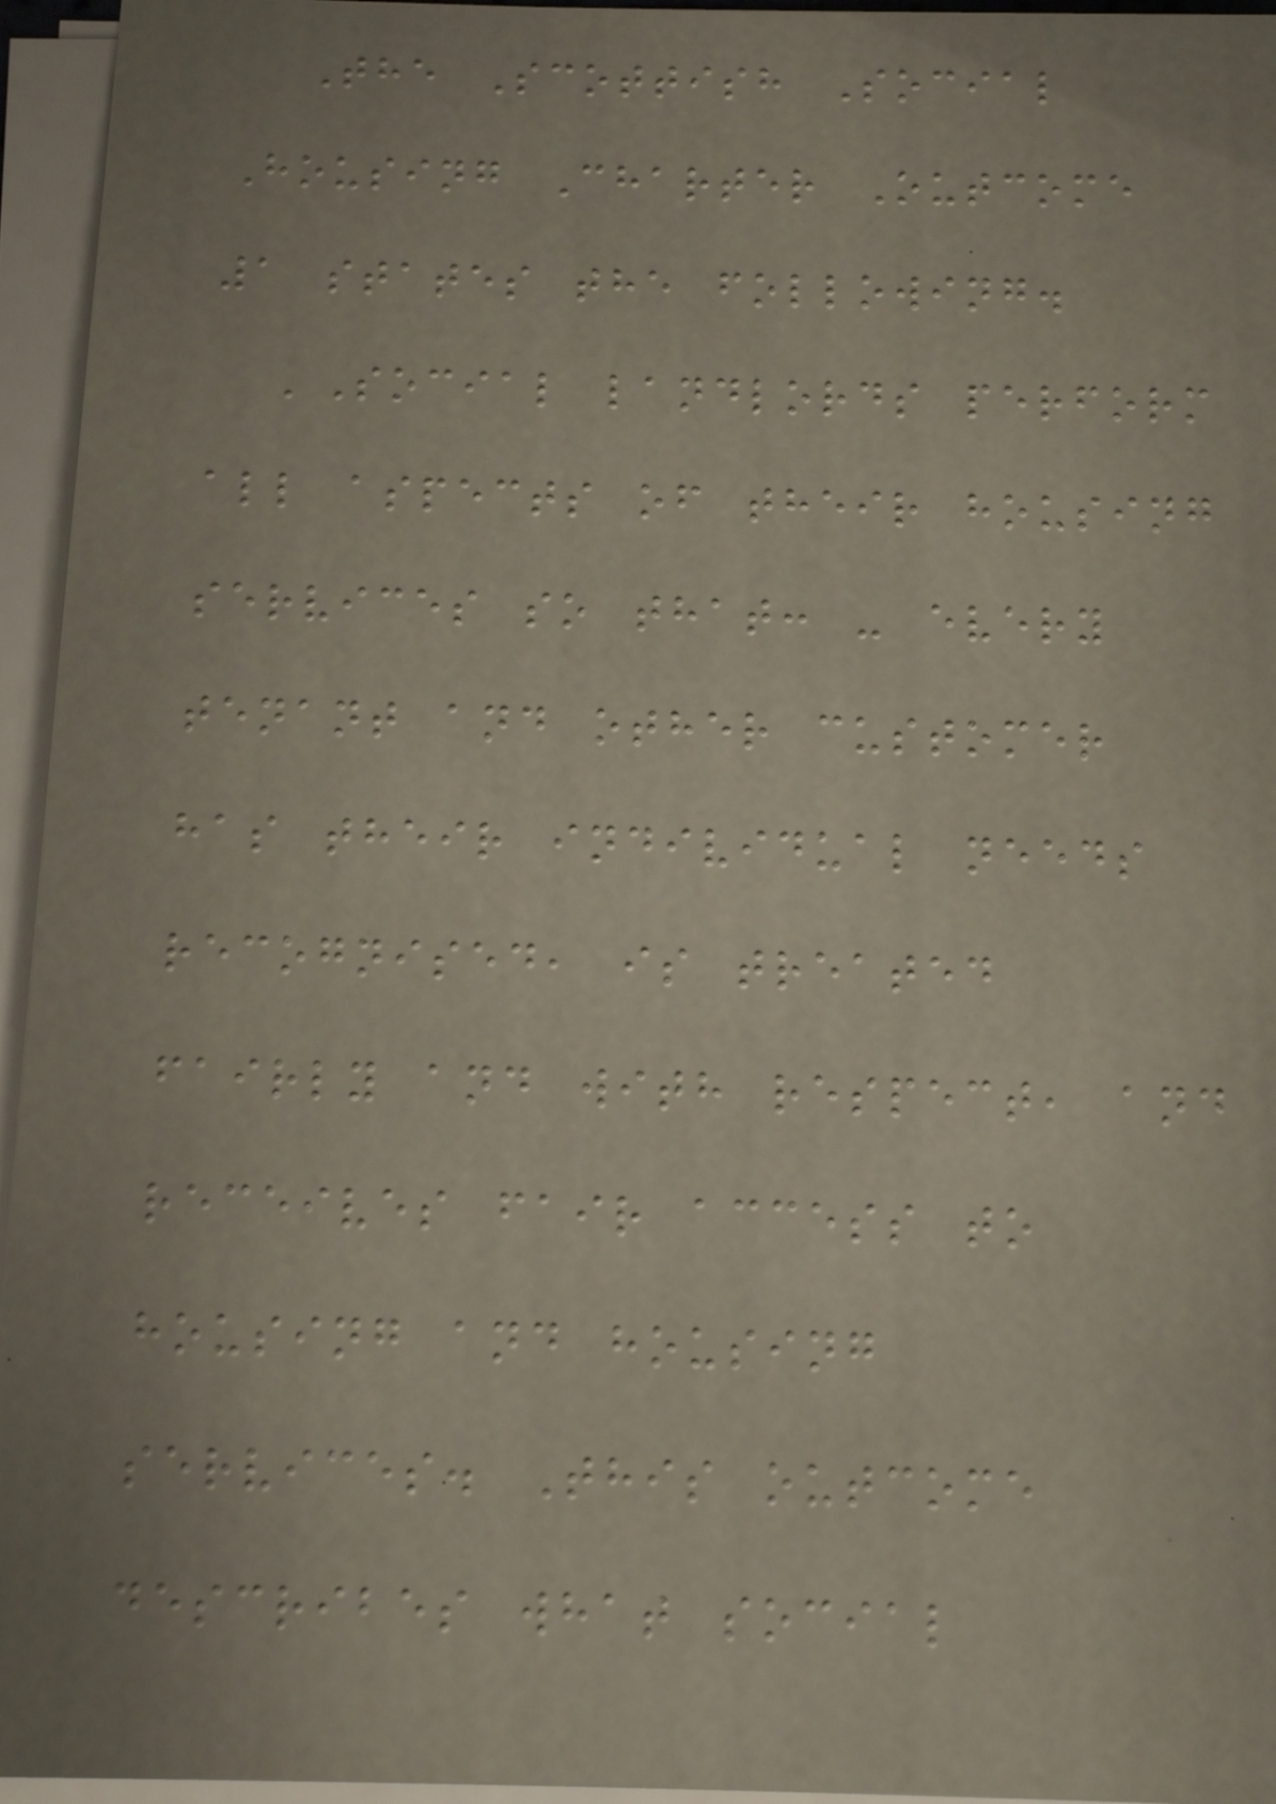The Scottish Social
Housing Charter Outcome
1 states the following.
'Social landlords perform
all aspects of their housing
services so that: - every
tenant and other customer
has their individual needs
recognised, is treated
fairly and with respect, and
receives fair access to
housing and housing
services. This outcome
describes what social
